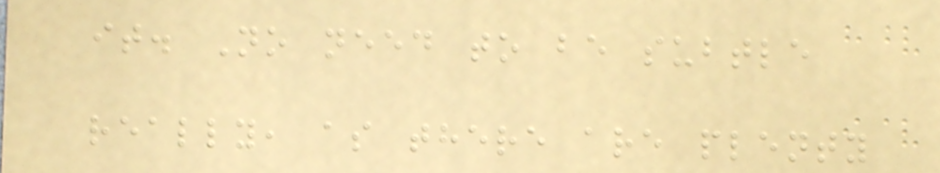it. No need to be subtle
really, as there are plenty
